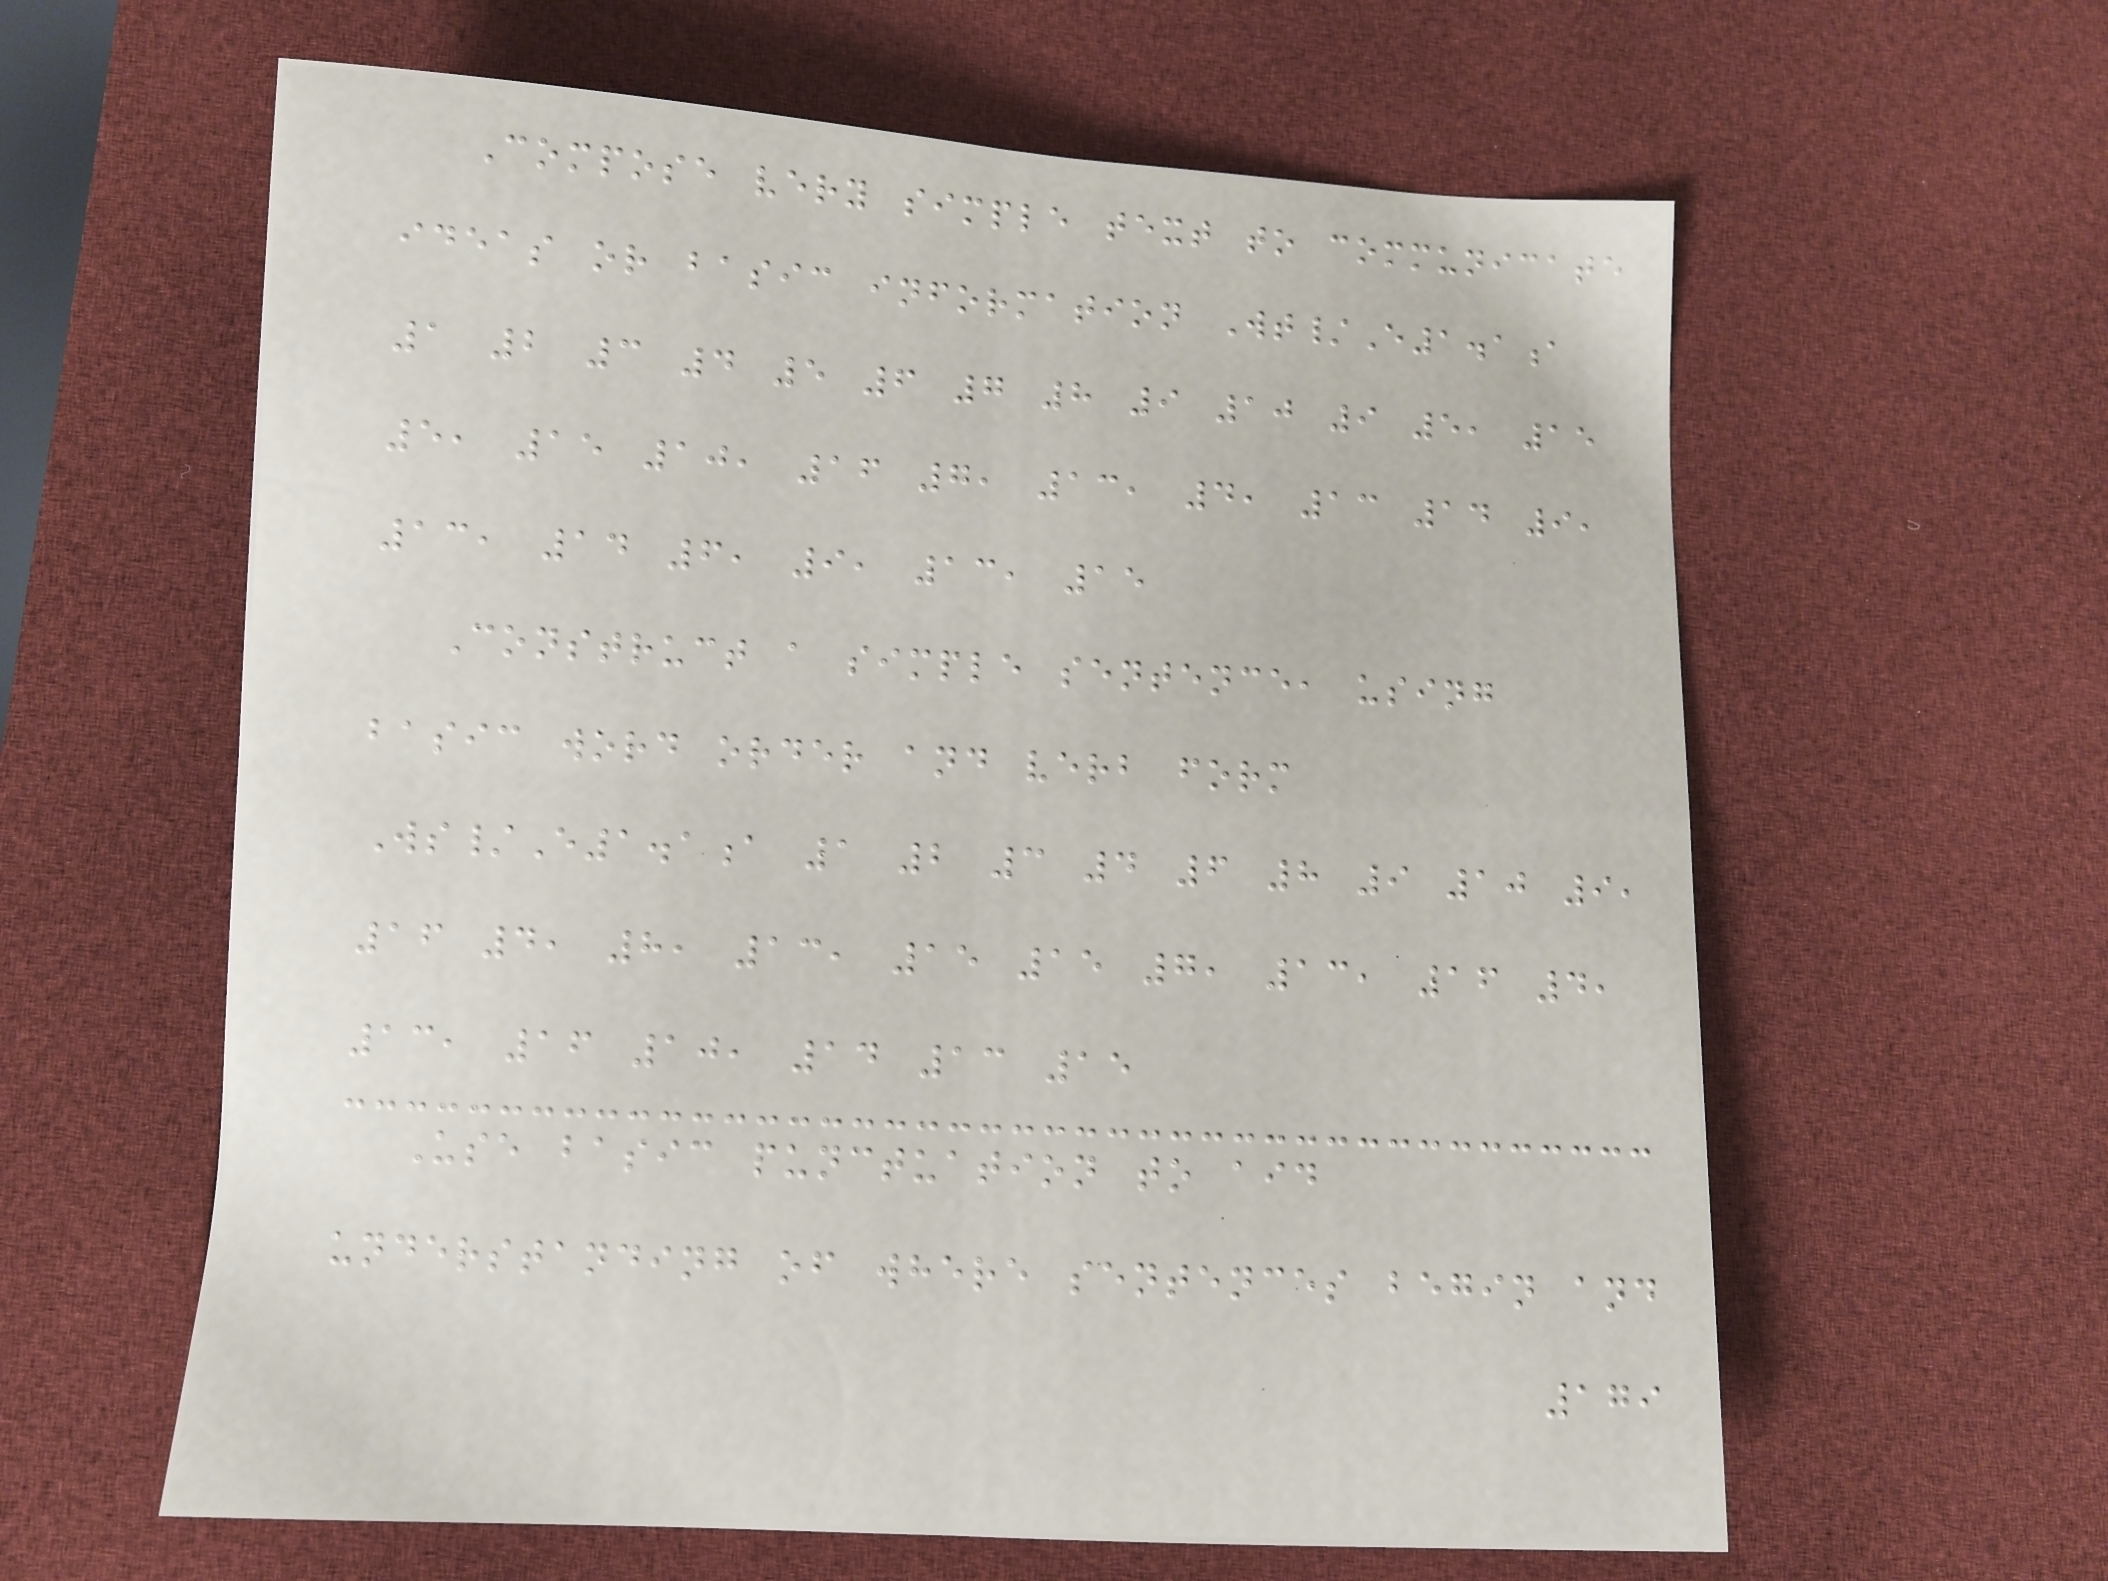Compose very simple text to communicate
ideas or basic information Wt/E1.1a
1 2 3 4 5 6 7 8 9 10 9 5, 15
5, 15 10, 16 7, 13, 4, 13 14 9,
13, 14 6, 9, 13, 15
Construct a simple sentence, using
basic word order and verb form
Ws/E1.1a 1 2 3 4 6 8 9 10 9,
16 4, 8, 13, 15 15 7, 13, 16 4,
13, 16 10, 14 13 15
Use basic punctuation to aid
understanding of where sentences begin and
179
